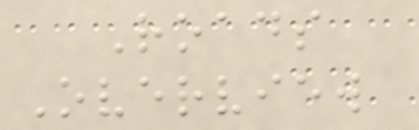Roads
Overview
